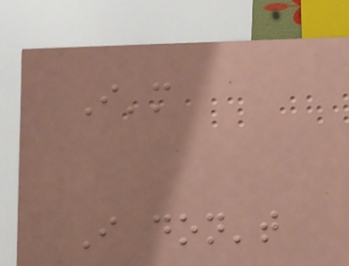I'm
I don't
